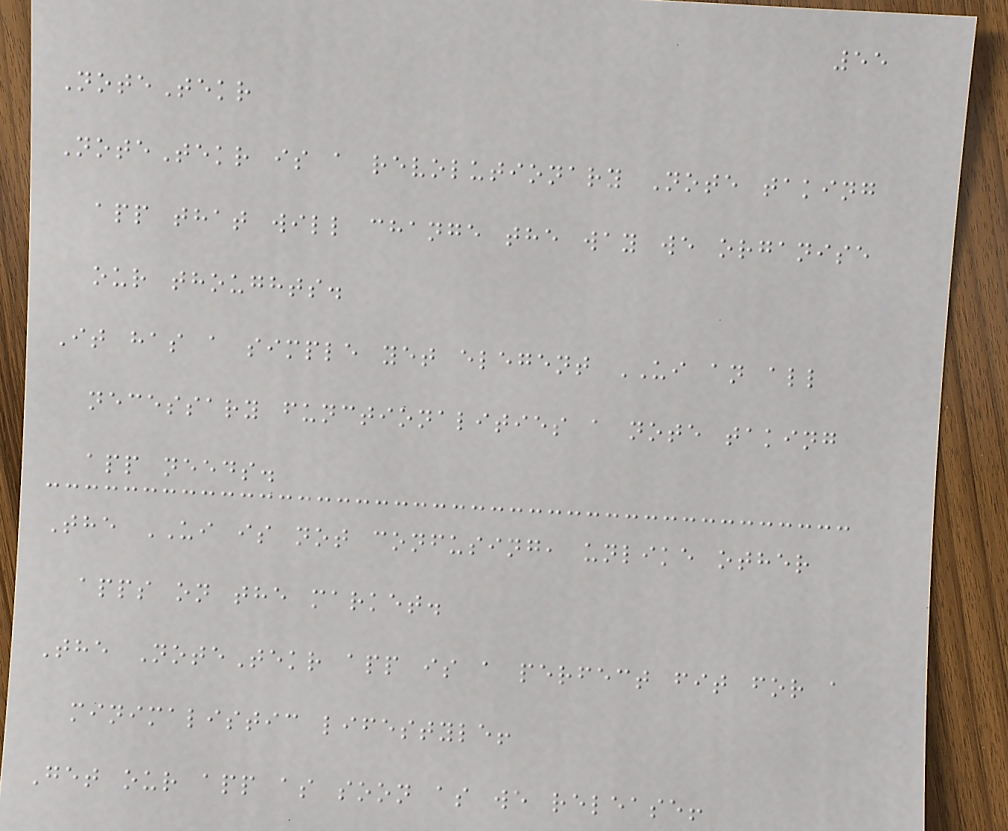55
NoteTekr
NoteTekr is a revolutionary Note taking
app that will change the way we organise
our thoughts.
It has a simple yet elegent UI an all
necessary functionalities a note taking
app needs.
The UI is not confusing, unlike other
apps on the market.
The NoteTekr app is a perfect fit for a
minimalistic lifestyle!
Get our app as soon as we release!
